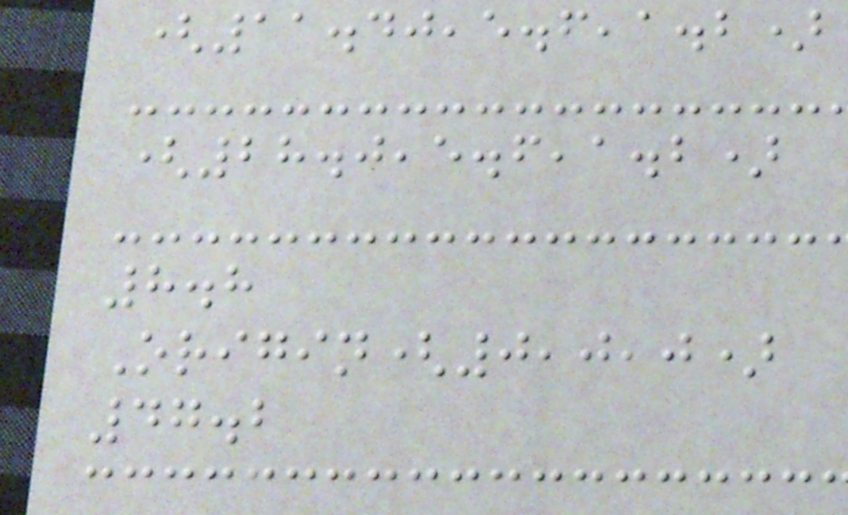(11.40,5.6,1.2)
(28.0,5.6,1.2)
8.8
Origin(0,0,0)
47.2
